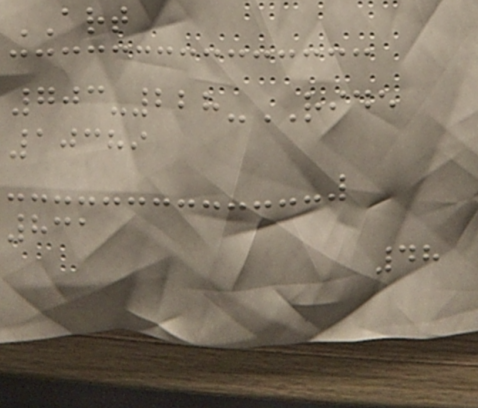ART
703-228-RIDE
10389
831
48
